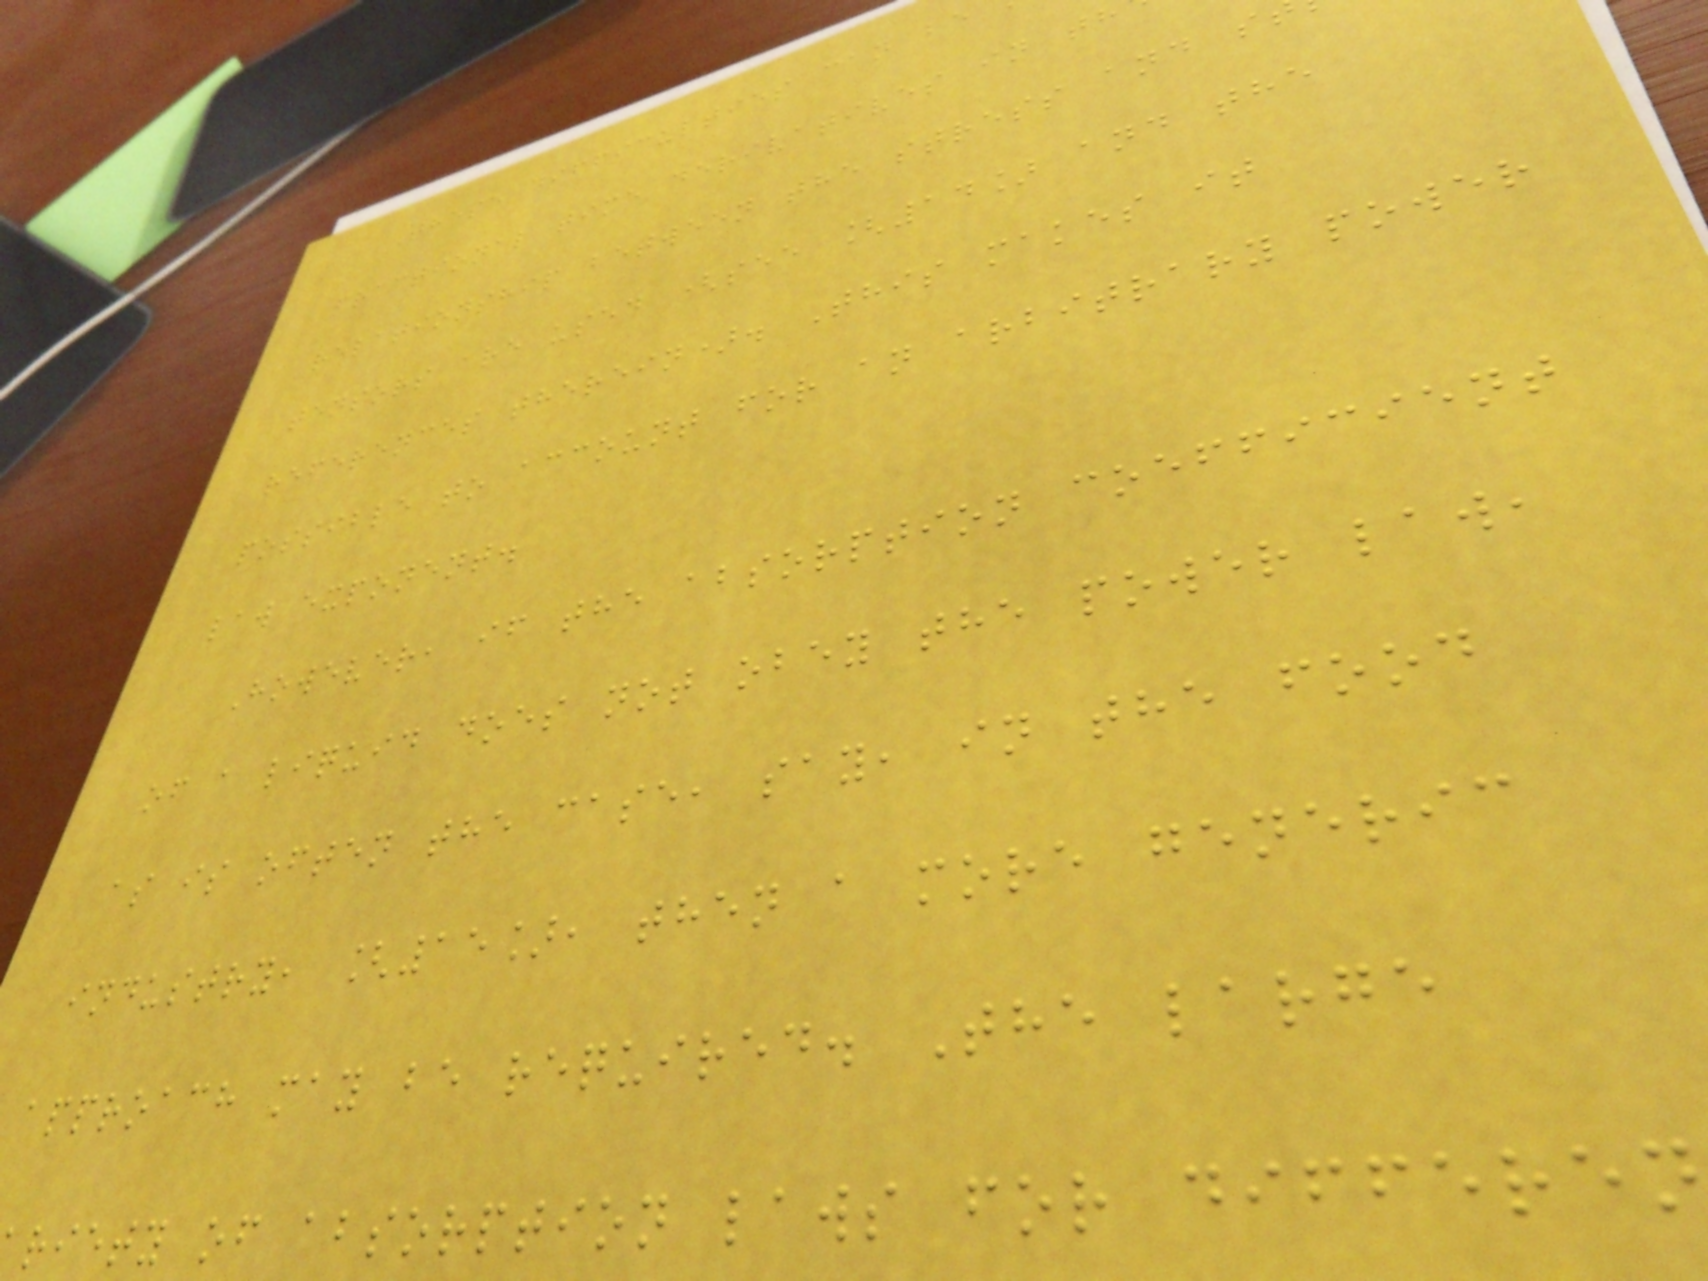These difficulties can be
fractional time derivatives in th
relationship between the stress and s
tensors are used (see [14] and the
references therein). This makes it
possible to account for an arbitrary power
law exponent.
However, if the absorption coefficient
of a liquid does not obey the power law,
as is often the case, say, in the food
industry, [15], then a more generic
approach may be required. The large
riety of absorption laws for differen
